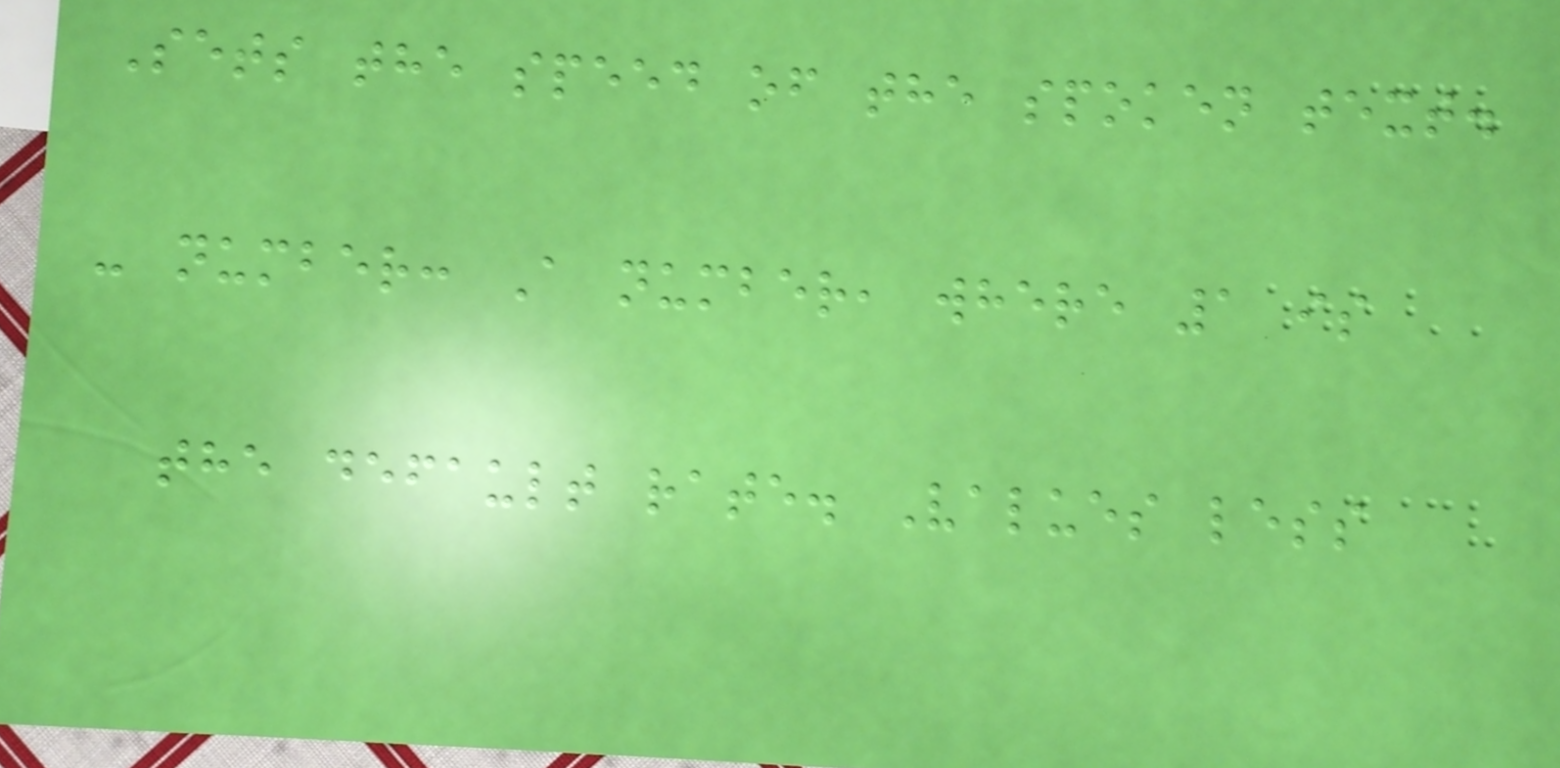Sets the speed of the spoken text.
- number: A number, where 1 is
the default rate. Values less
